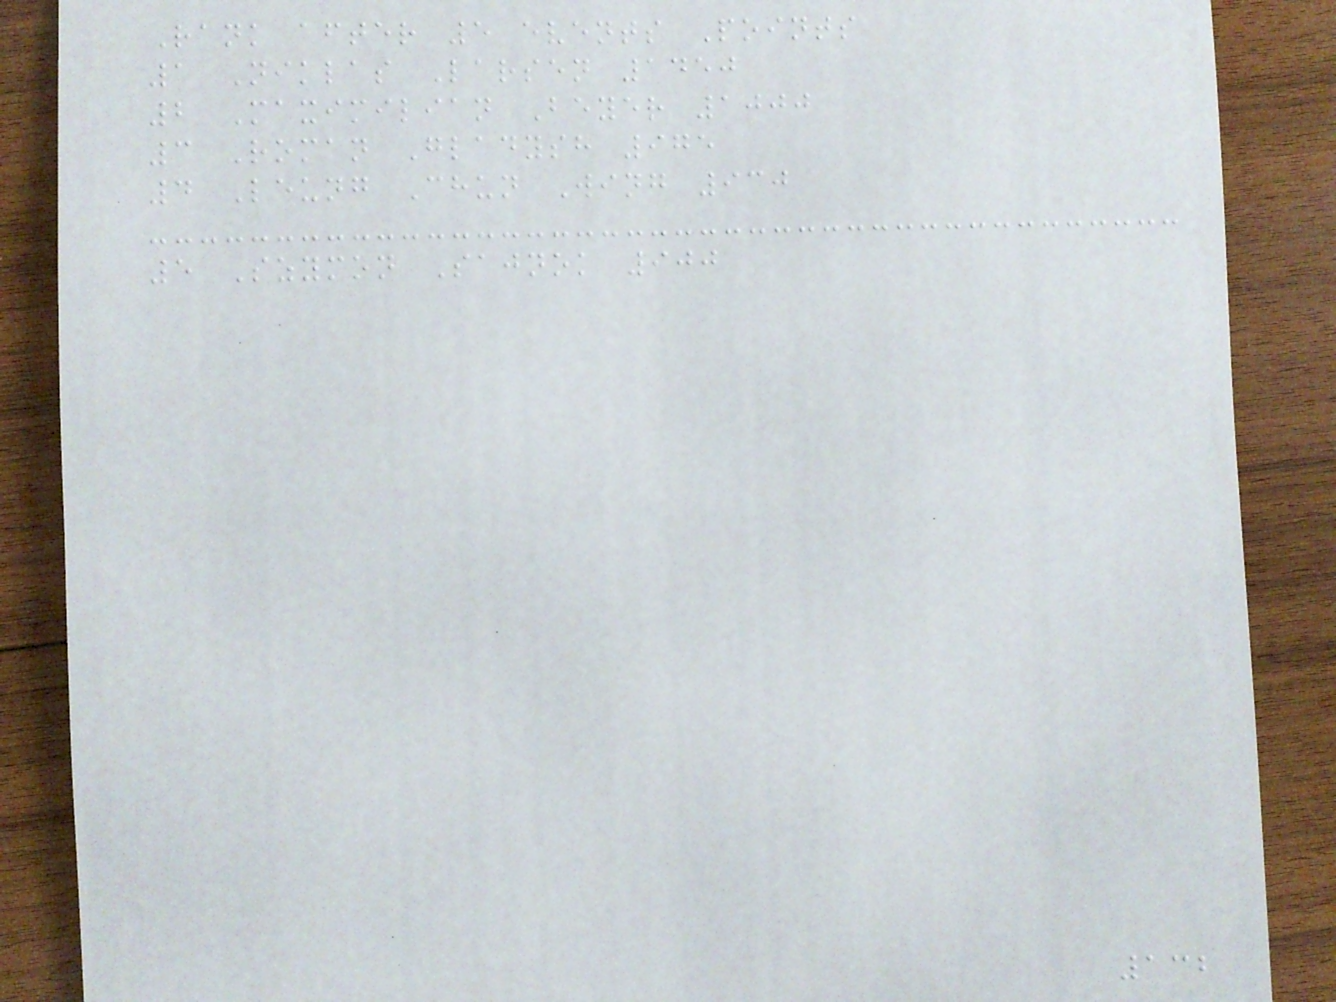Rank after 5 events Points
1 Niklas Larsen 1450
2 Maximilian Beyer 1000
3 Roman Gladysh 975
4 Leung Chun Wing 930
5 Szymon Sajnok 900
132
